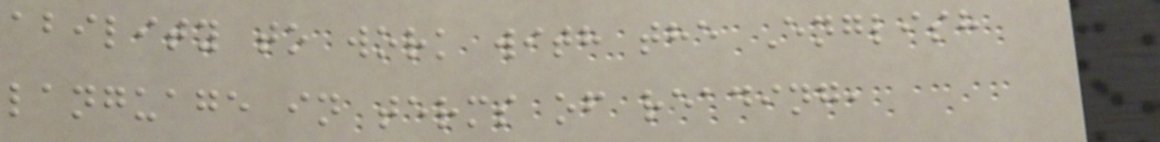ability to work with the English
language in terms of reading,
